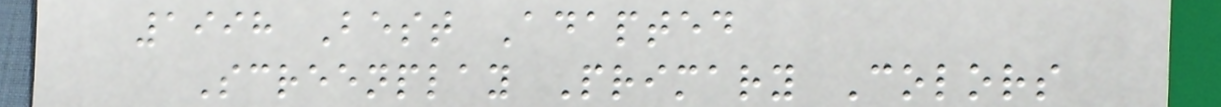1998 Best Adapted
Screenplay Primary Colors
